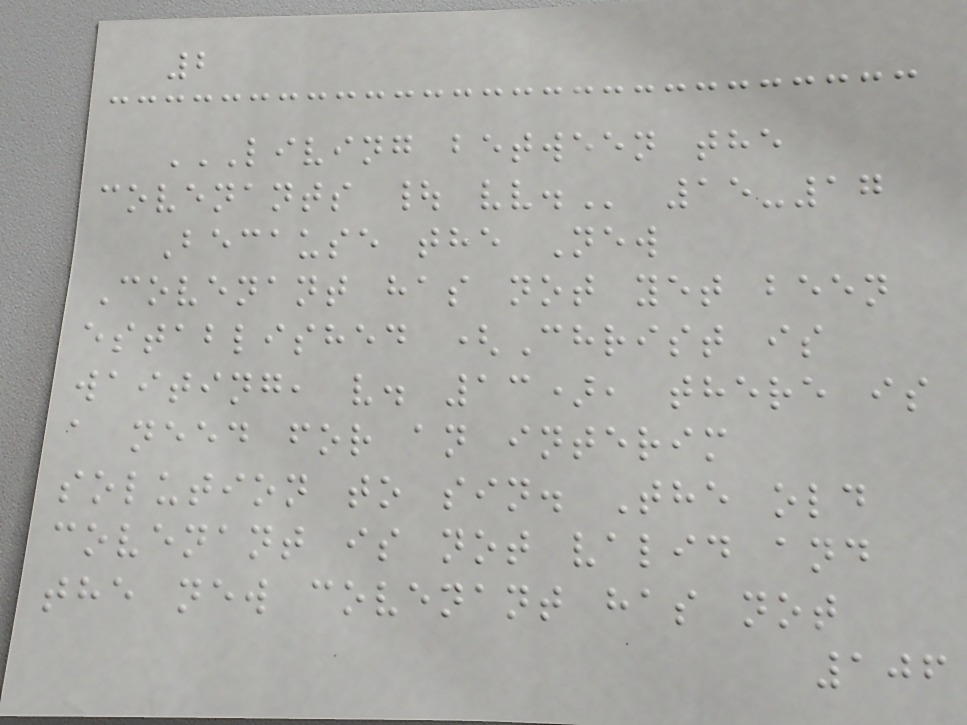2
LIVING BETWEEN THE
COVENANTS | VV. 15-17
Because the New
Covenant has not yet been
established (Christ is
waiting, v. 13), there is
a need for an interim
solution to sin. The old
covenant is not valid and
the new covenant has not
106
